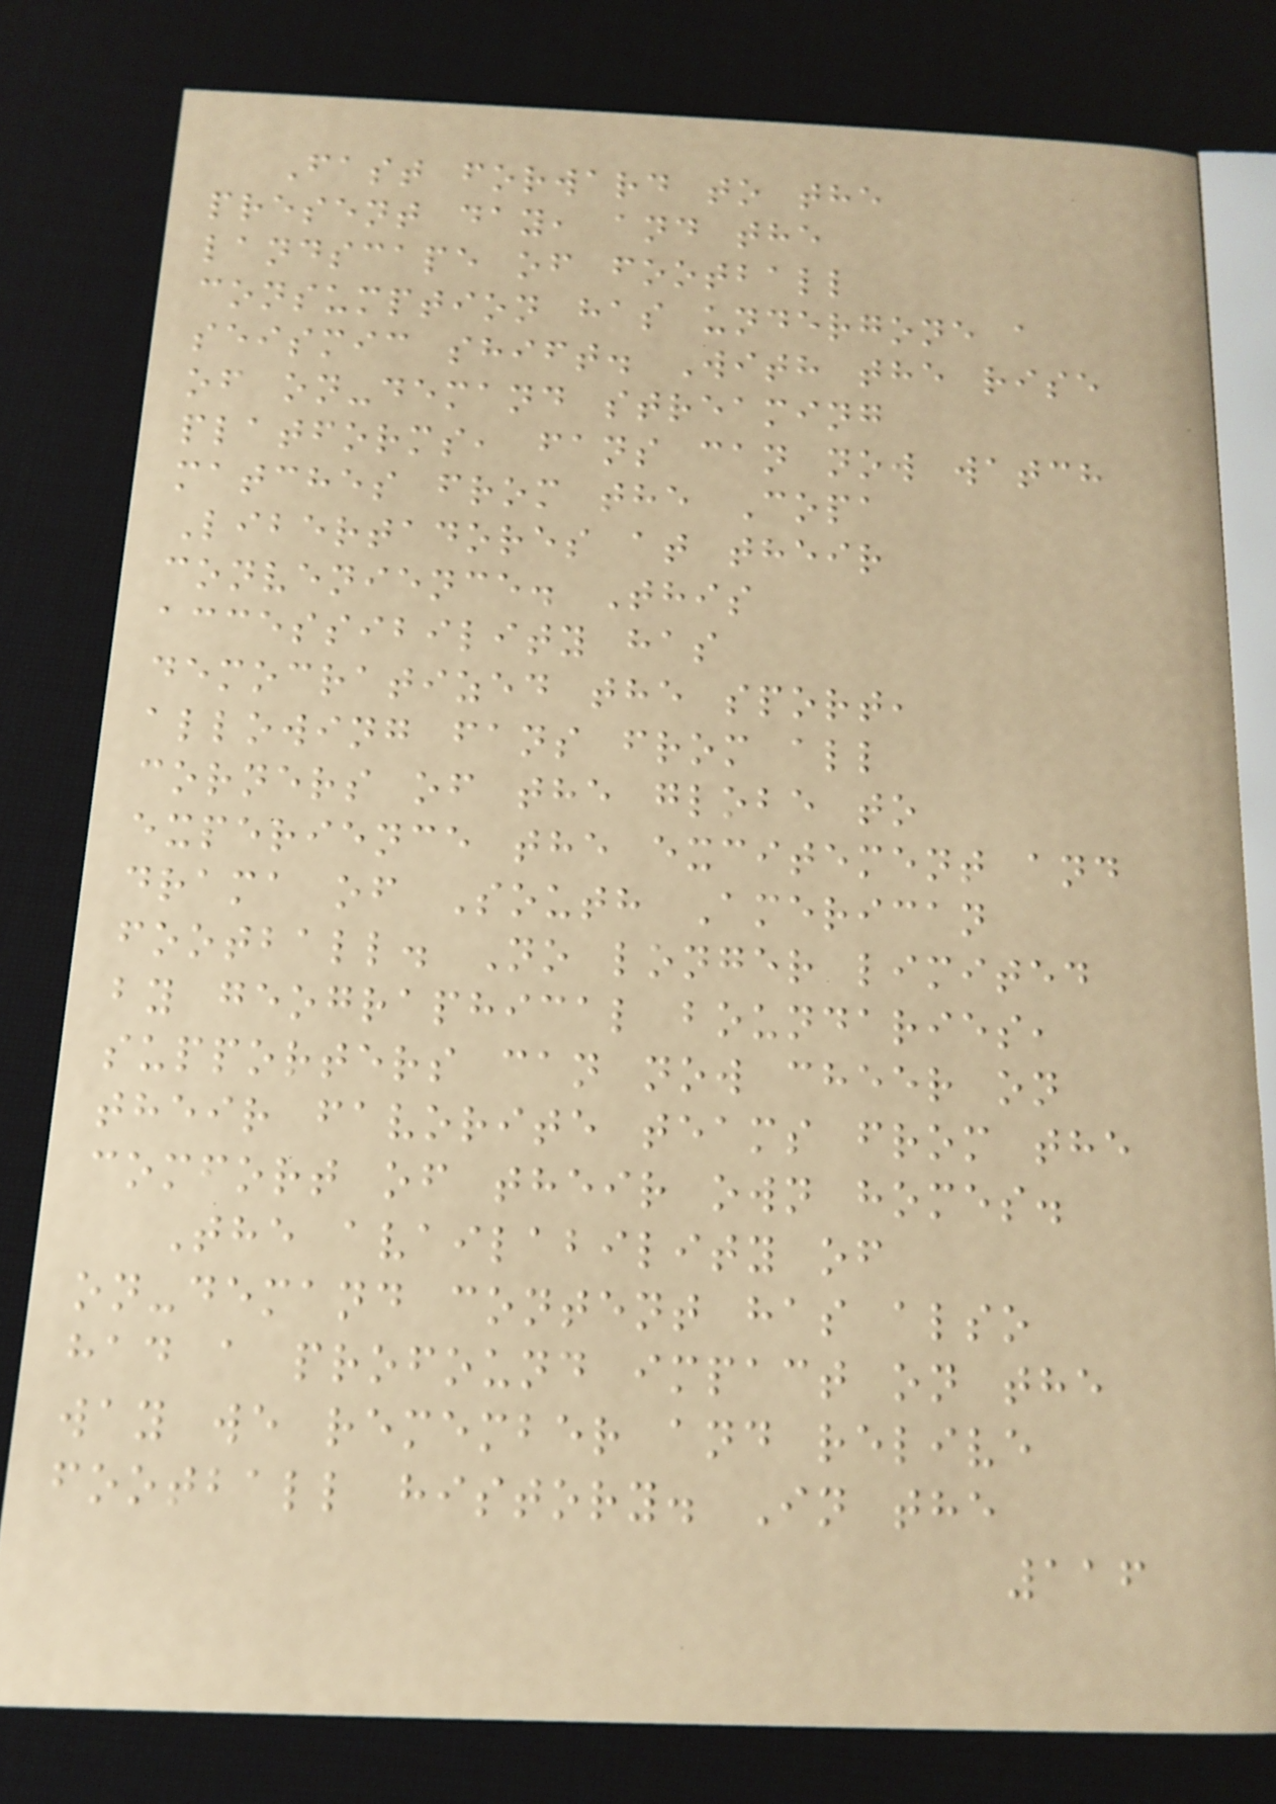Fast forward to the
present day, and the
landscape of football
consumption has undergone a
seismic shift. With the rise
of on-demand streaming
platforms, fans can now watch
matches from the Copa
Libertadores at their
convenience. This
accessibility has
democratized the sport,
allowing fans from all
corners of the globe to
experience the excitement and
drama of South American
football. No longer limited
by geographical boundaries,
supporters can now cheer on
their favorite teams from the
comfort of their own homes.
The availability of
on-demand content has also
had a profound impact on the
way we remember and relive
football history. In the
116
